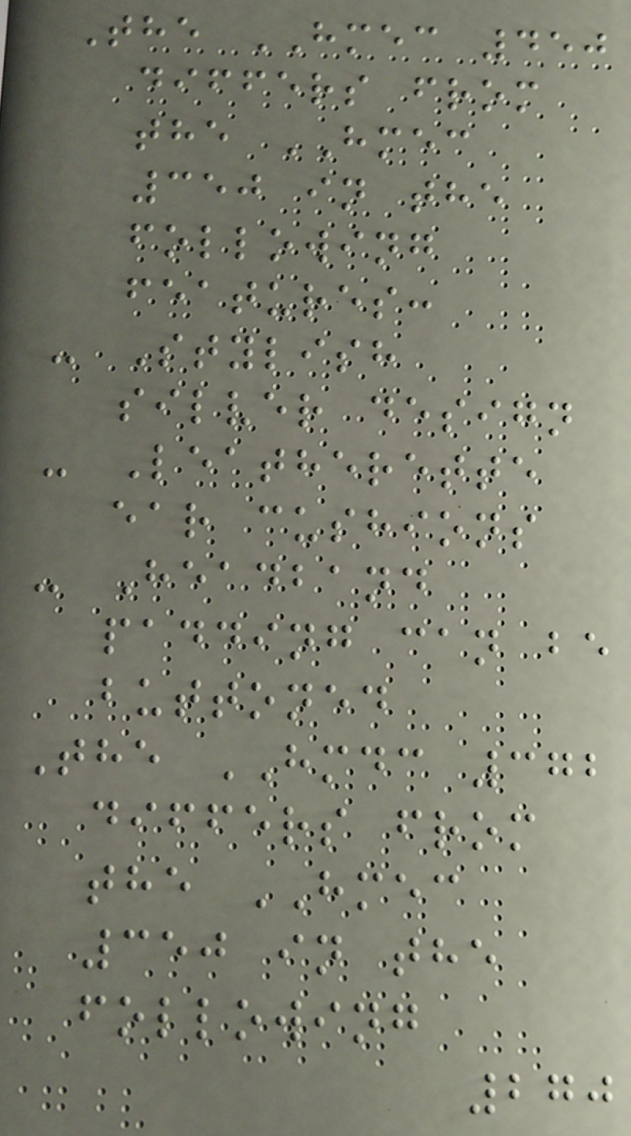The HMEC 450
differs from
the HMEC
350 in the
following
features:
- Stylish
silver design
- Leatherette
ear cushions
- Headband
padding can be
buttoned
The HMDC 372
differs from
the HMEC
350 in the
following
270
